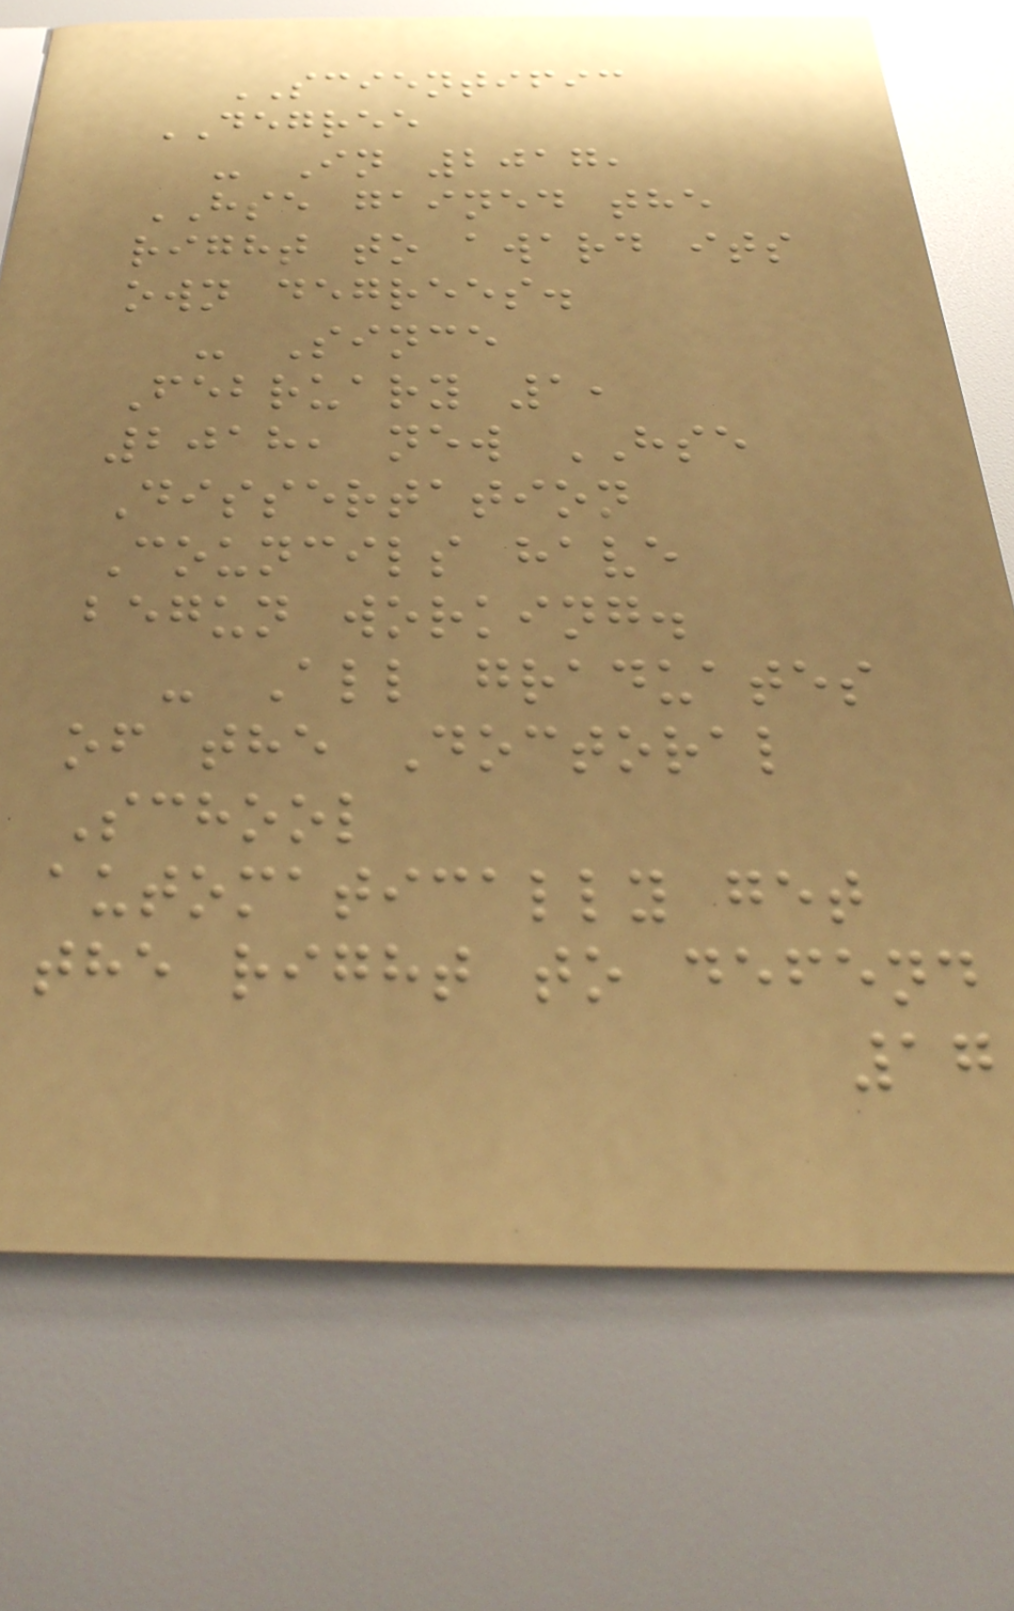SCIENTIFIC
DEGREE
- In 2017,
HSE gained the
right to award its
own degrees.
- Since
February 1,
2018, new HSE
Dissertation
Councils have
begun working.
- All graduates
of the Doctoral
School
automatically get
the right to defend
17
